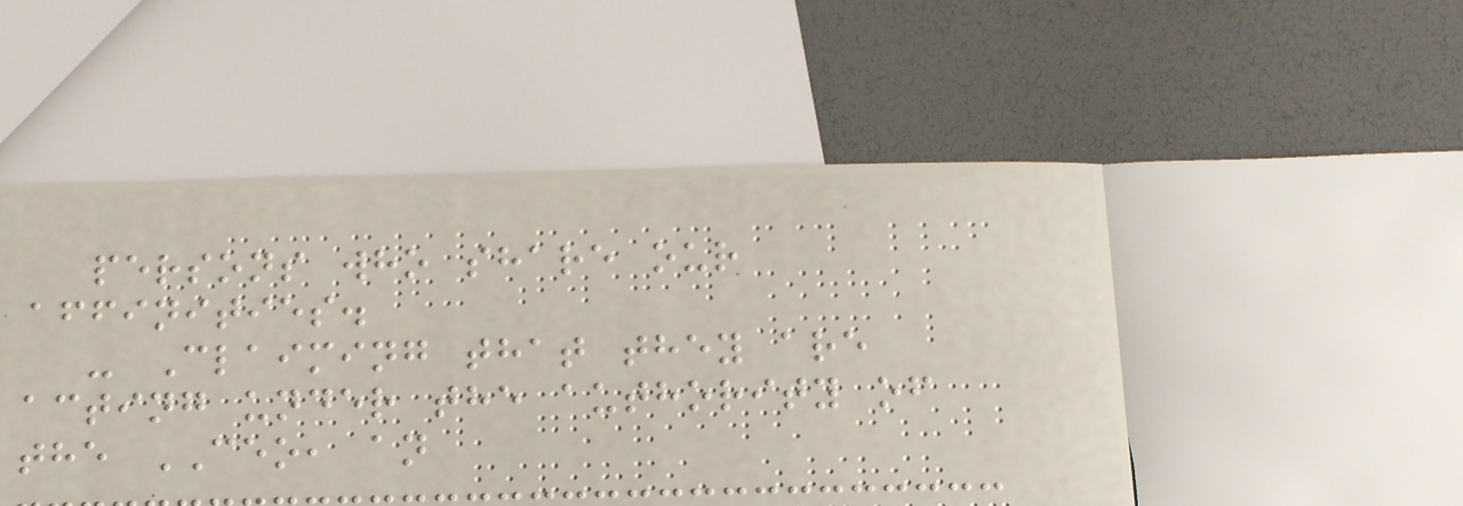persons who share our
affinities.
- Claiming that they are
acting under the authority of
the CEO, an
